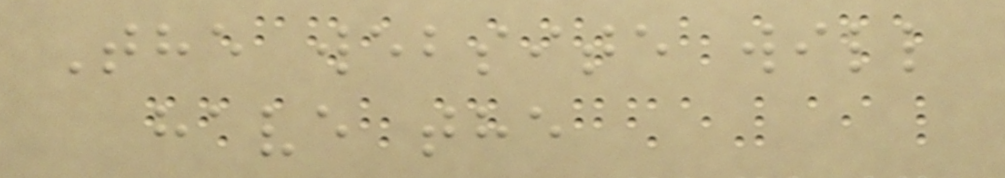The website will
have the
